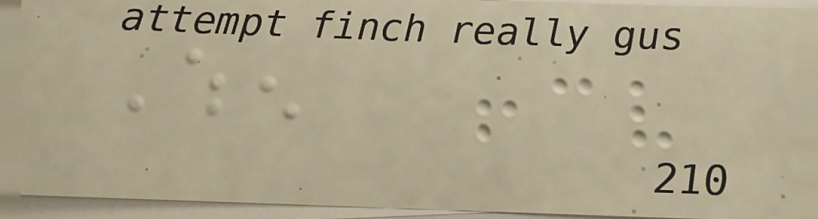When
